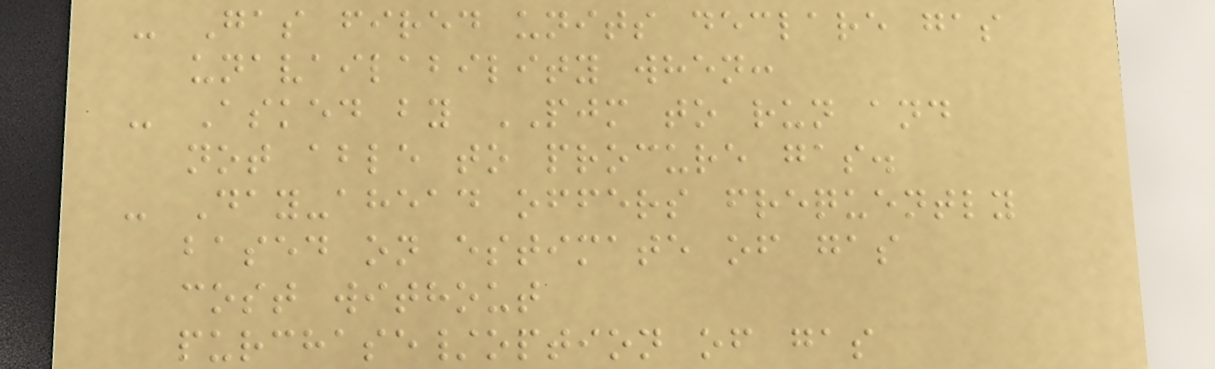- Gas fired units declare gas
unavailability when:
- Asked by PJM to run and
not able to procure gas.
- Day-ahead offers frequently
based on estimate of gas
cost without
purchase/option of gas
